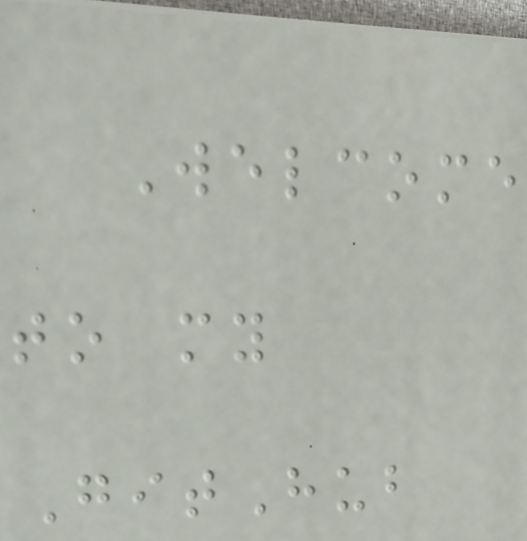Welcome
to my
GitHub
